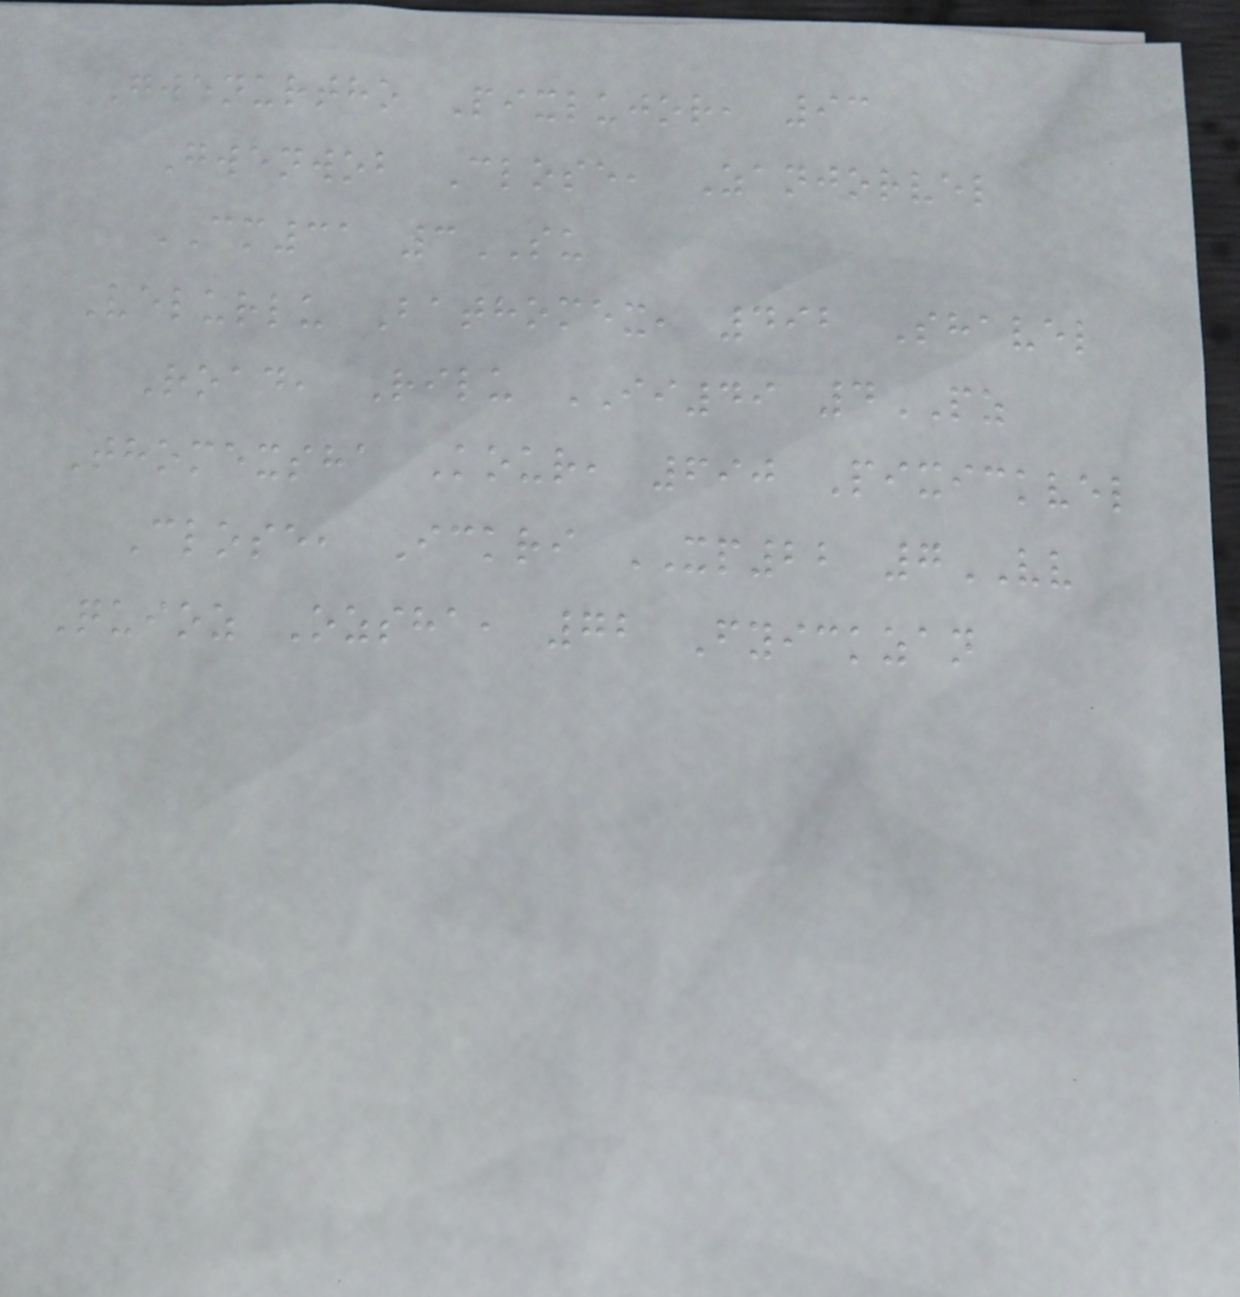Gwenurtho Pixlujor, 93
Gwenwob Close, Zanjorvel
CM31 3SU
Velurlu Bathomex, 492 Shavel
Road, Rilu II49 4PZ
Thomexsha Kour, 690 Pixickvel
Close, Ickri XP22 7VV
Quioz Ozsha, 72 Fyickzan
